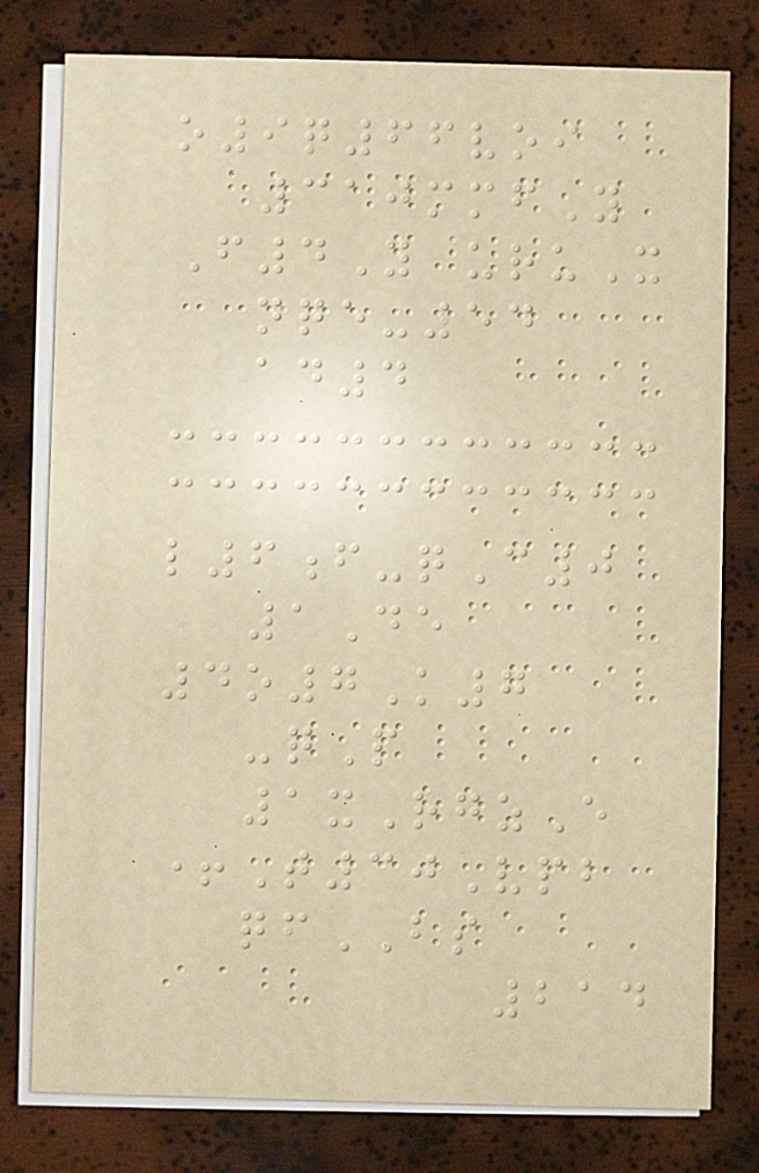o9q66voi
310mmfY
F4Y uruX
nqe-54
ad4
l6f-qC0
1De
4o7K7
-qP
1xRgzE
+T30Vpb
qfBS
214
